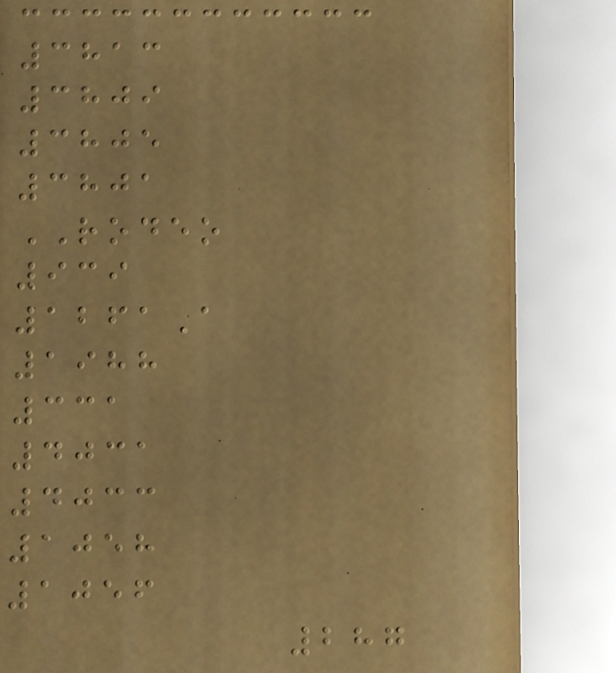3813
3809
3805
3801
RODEO
939
1261A
1988
331
4031
4033
1058
1056
287
